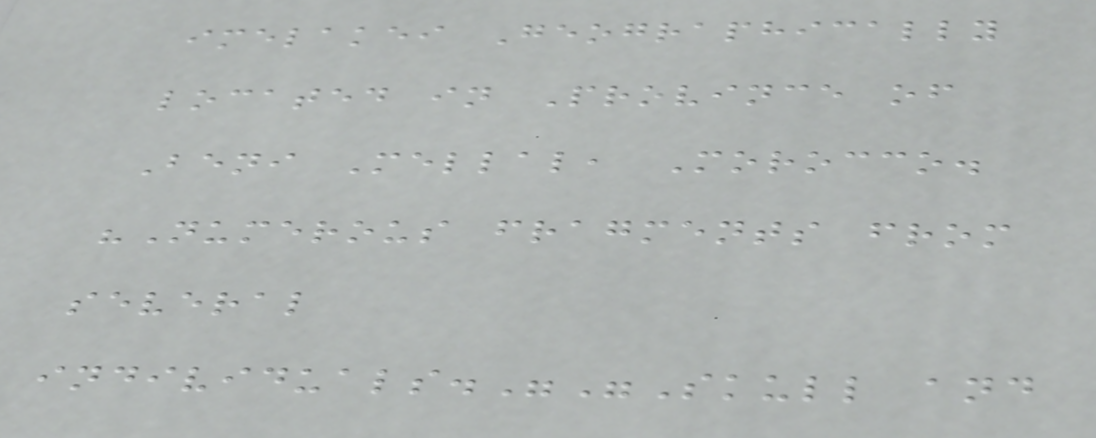imelakei Geographically
located in Province of
Beni Mellal, Morocco.
"Numerous fragments from
several
individuals.""Skull and
